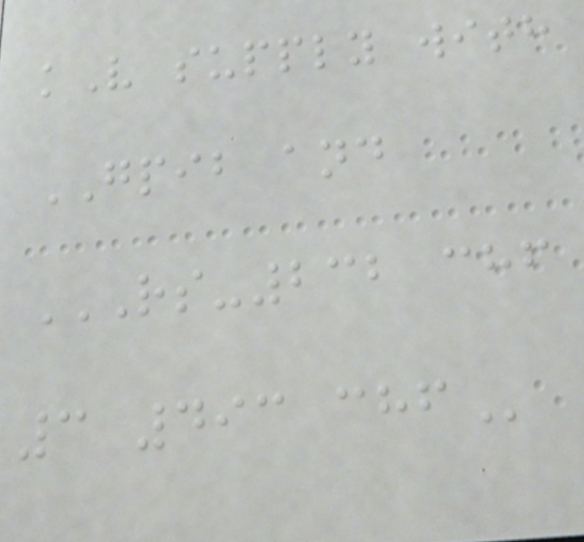kV supply with
GPIB and
RS-232 CHF
3 493 CHF
